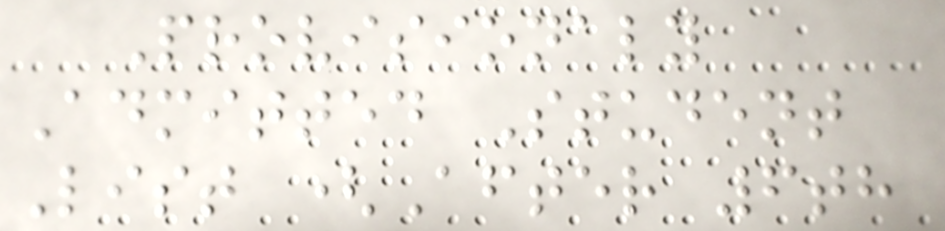Provisionaly
Admitted Student
List (After 6th
